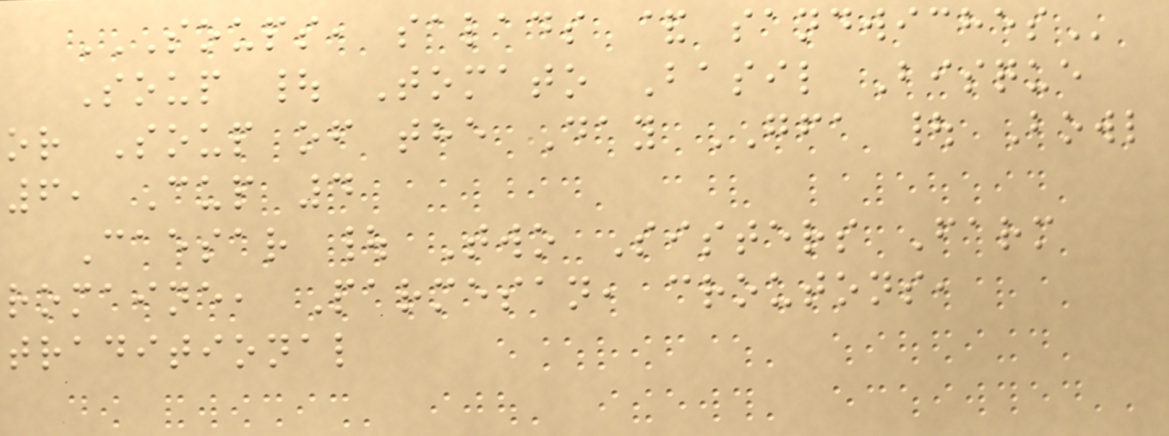SOUPS, SALADS & SANDWICHES
Soup | Tomato Basil Bisque
or Soup of the Day GFA | Bowl
6, Cup 4
Caesar | Two Sisters Farm
romaine, Parmesan, croutons,
traditional
